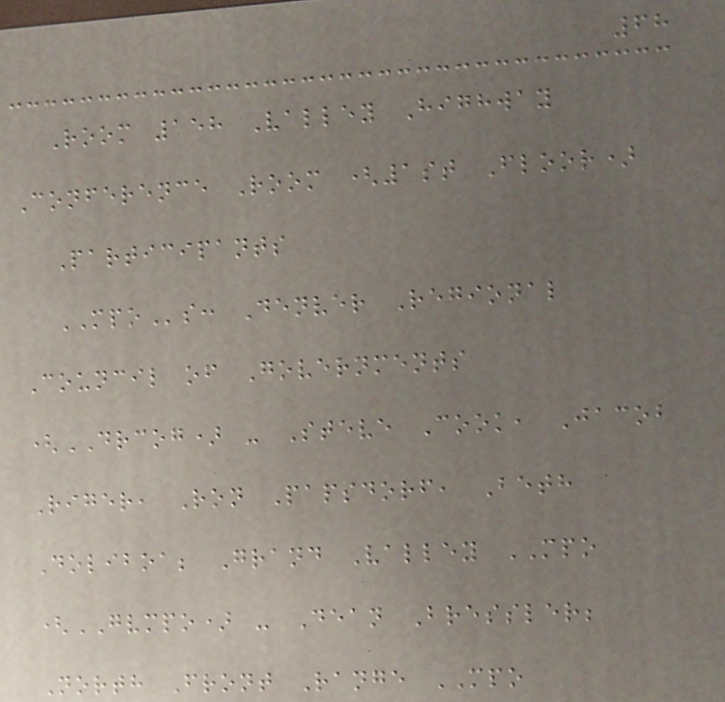68
Room 158 Valley Highway
Conference Room (1st Floor)
Participants
MPOs: Denver Regional
Council of Governments
(DRCOG) - Steve Cook, Jacob
Riger, Ron Papsdorf, Beth
Doliboa; Grand Valley MPO
(GVMPO) - Dean Bressler;
North Front Range MPO
